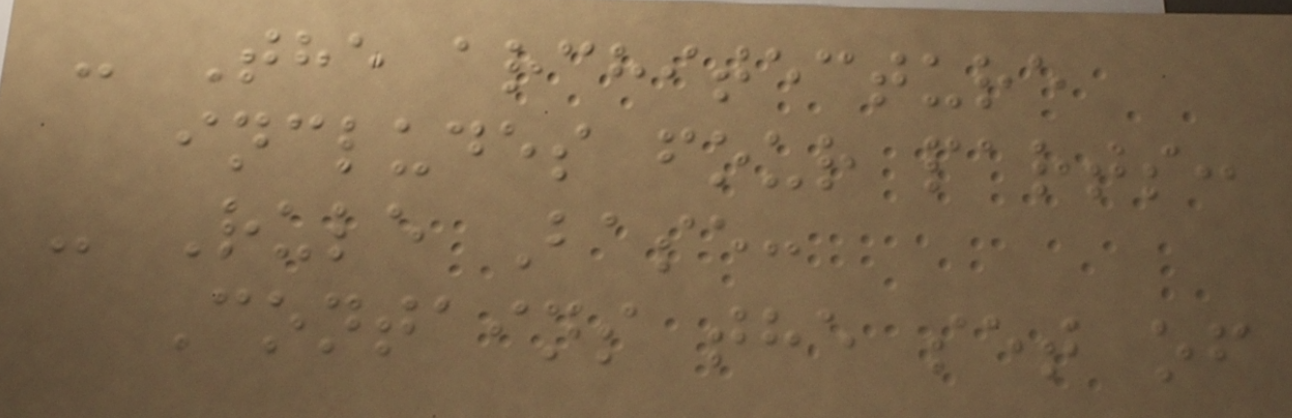- The architecture
includes four parts:
- Rule Base:
Contains the set of
